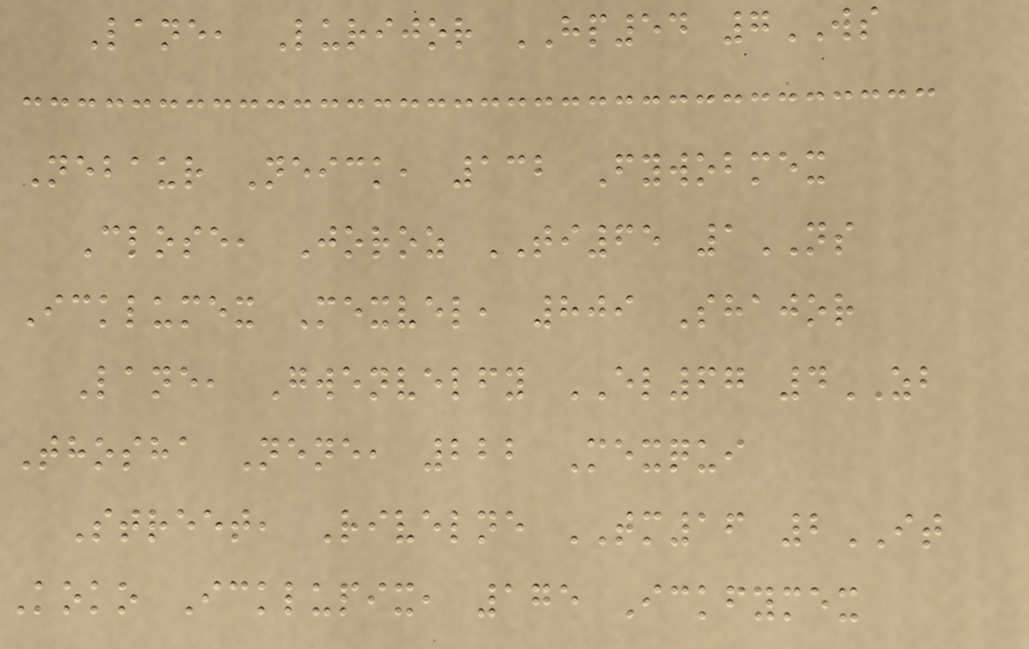Lane, Lurijor HP54 7WS
Nebaur Neick, 132 Fywobmex
Close, Joroz TI65 1NS
Icklumex Mexvel, 809 Shajor
Lane, Gwenvelfy EL67 4ZB
Thosha Nene, 222 Mexqui
Street, Rivelne TM16 2IT
Koko Icklupix, 175 Ickfymex
